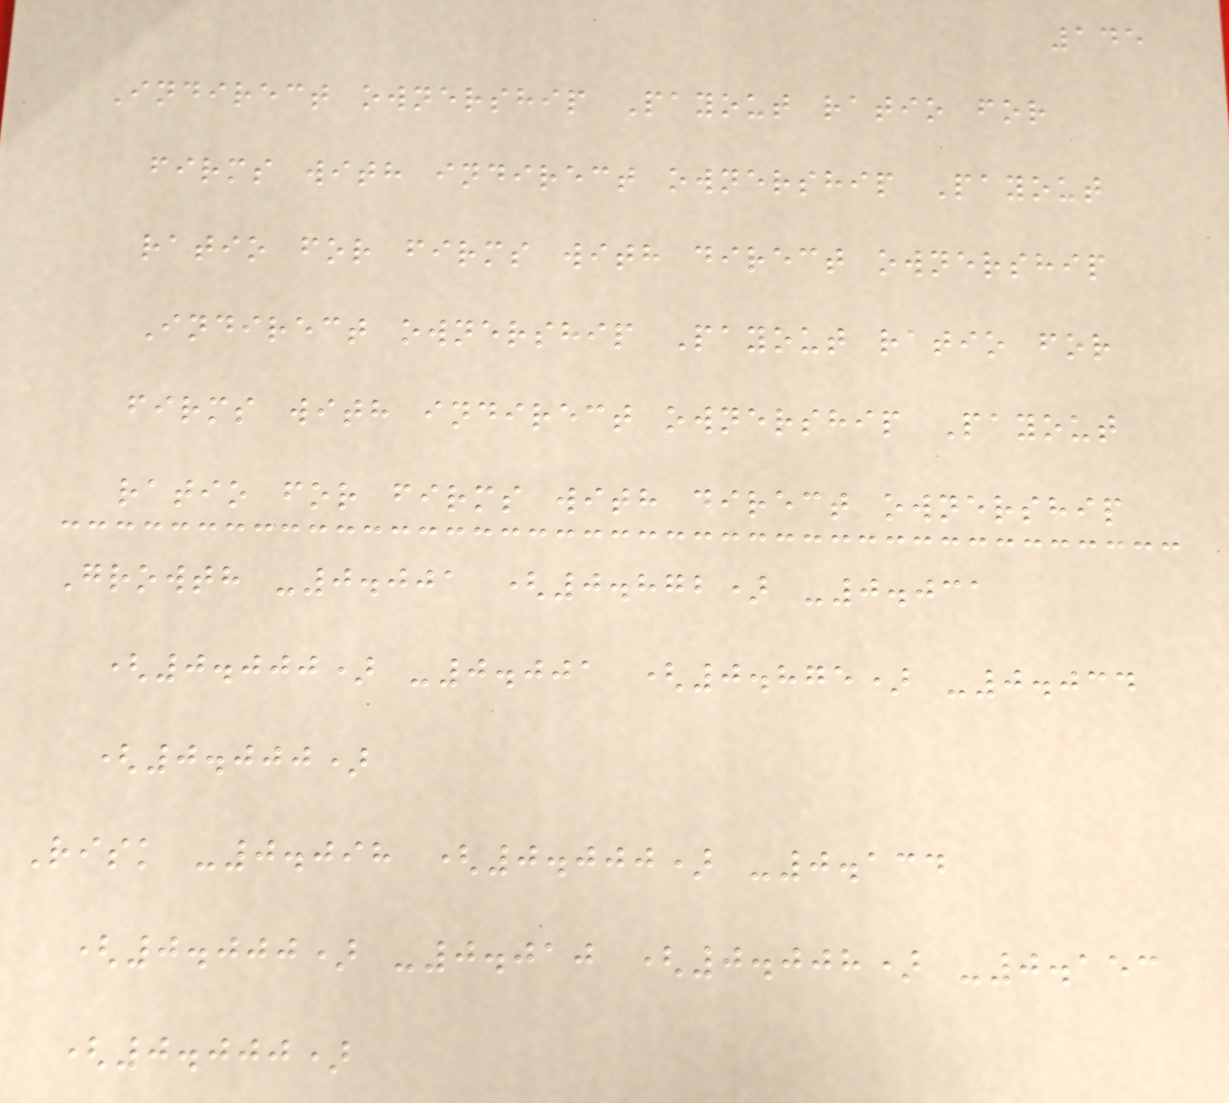145
Indirect ownership Payout ratio for
firms with indirect ownership Payout
ratio for firms with direct ownership
Indirect ownership Payout ratio for
firms with indirect ownership Payout
ratio for firms with direct ownership
Growth -0.001 (0.872) -0.031
(0.000) -0.001 (0.875) -0.034
(0.000)
Risk -0.098 (0.000) -0.134
(0.000) -0.010 (0.008) -0.153
(0.000)
